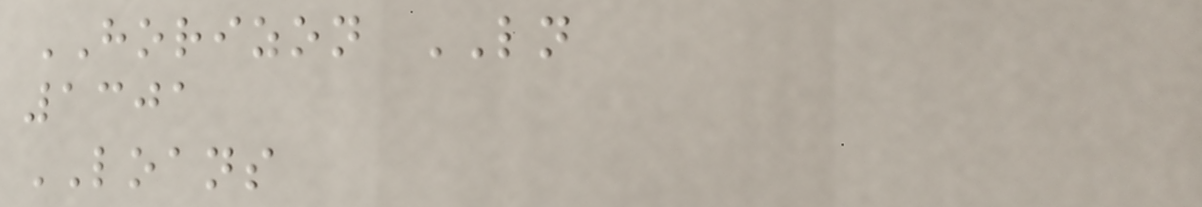HORIZON LN
1301
LOANS
